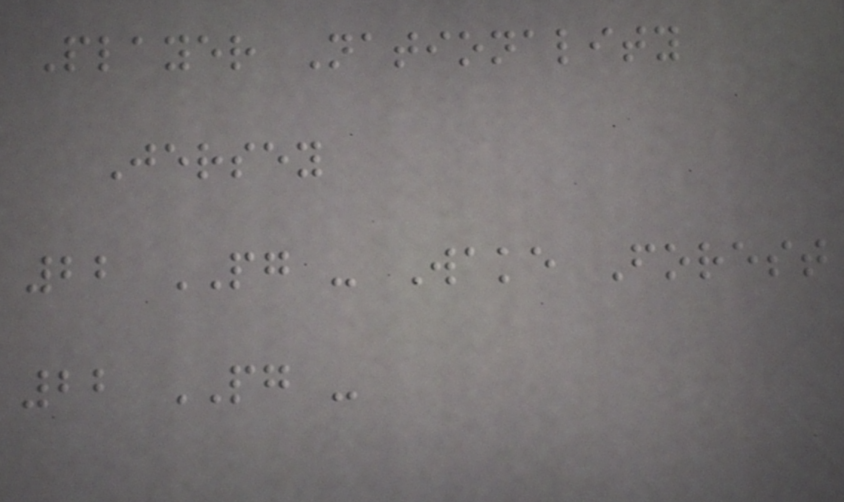Player Nationality
Jersey
22 PG - Wake Forest
22 PG -
